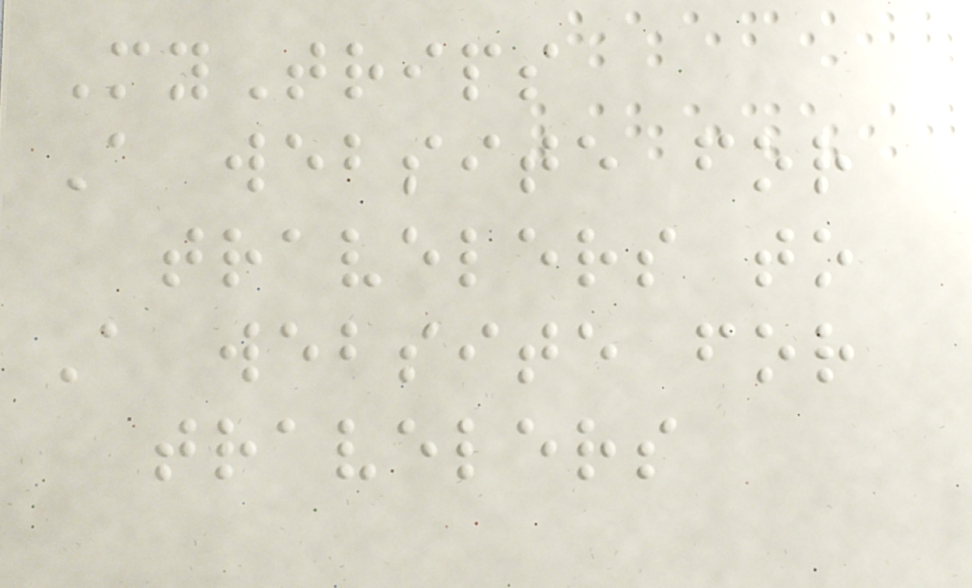MyTrips
A website for
travelers to
A website for
travelers
